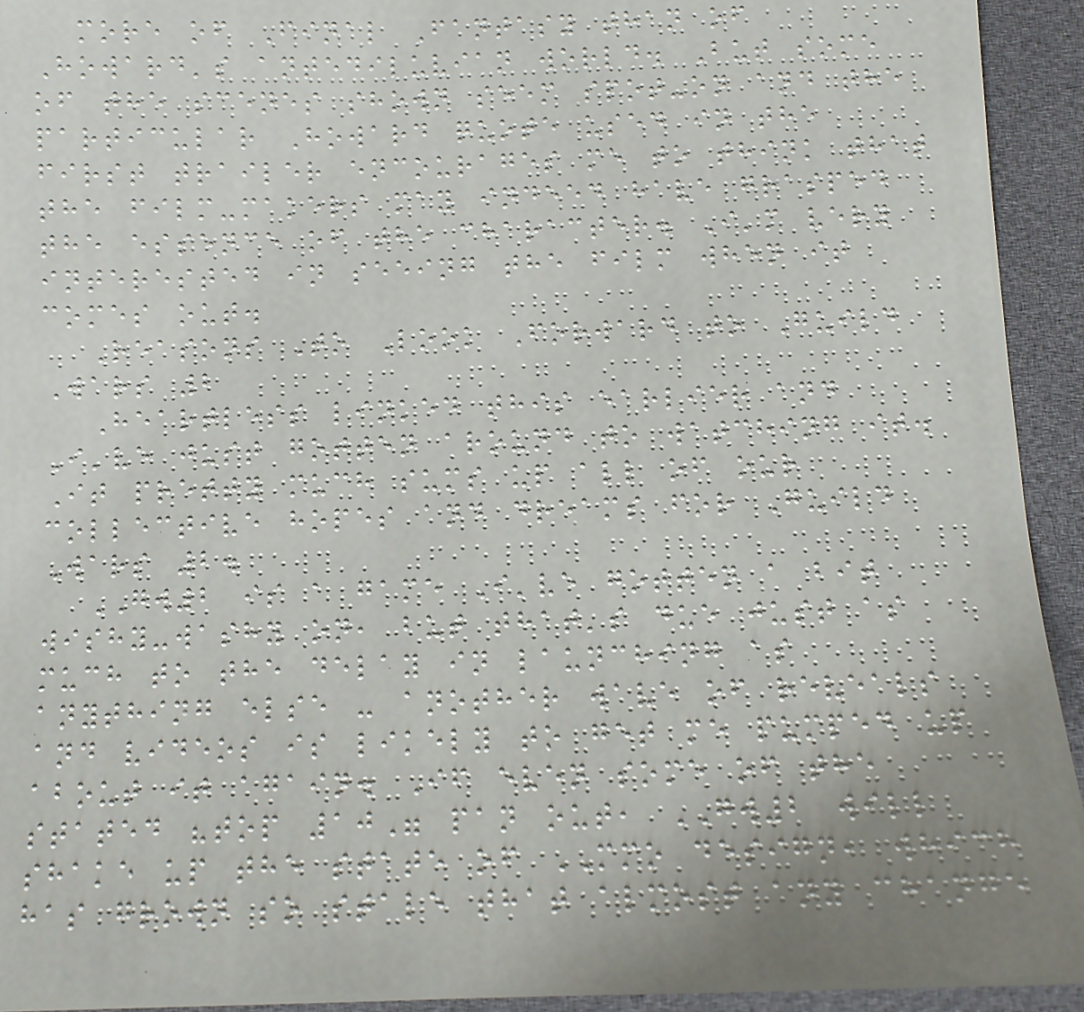more of Final Fantasy than of
Howard's antediluvian world. But some
of the scenes shown seem spot-on and the
particular Howard quote used in the
first trailer encourages me to think that
the film-makers may indeed have grasped
the essence of the character. I'm very
interested in seeing the film when it
comes out.
Reasons To Look Forward to Guild
Wars 2
Heartless linked this earlier and
I've just gotten around to watching it.
It pretty much sums up all of our
collective hopes and dreams for Guild
Wars 2.
GW2 is a game I've gotten a bit
wishy-washy on, but that's due just as
much to the delay in launching as
anything else - another wave of reveals
and videos is likely to get me pumped up
about it again. If even some of the
stated "top 10" pan out, GW2 will
shake up the state of MMO design, which
has grown so stale that almost any change
